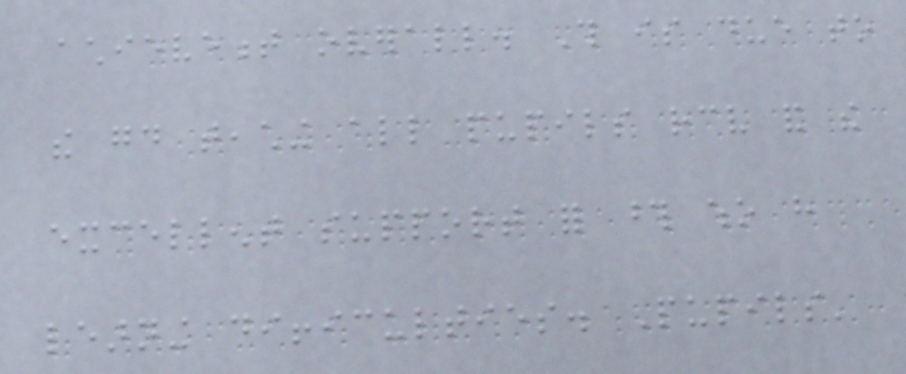achievement overall. This is due to
the good teaching all pupils receive and the
excellent support for those who have
learning difficulties. Pupils'
